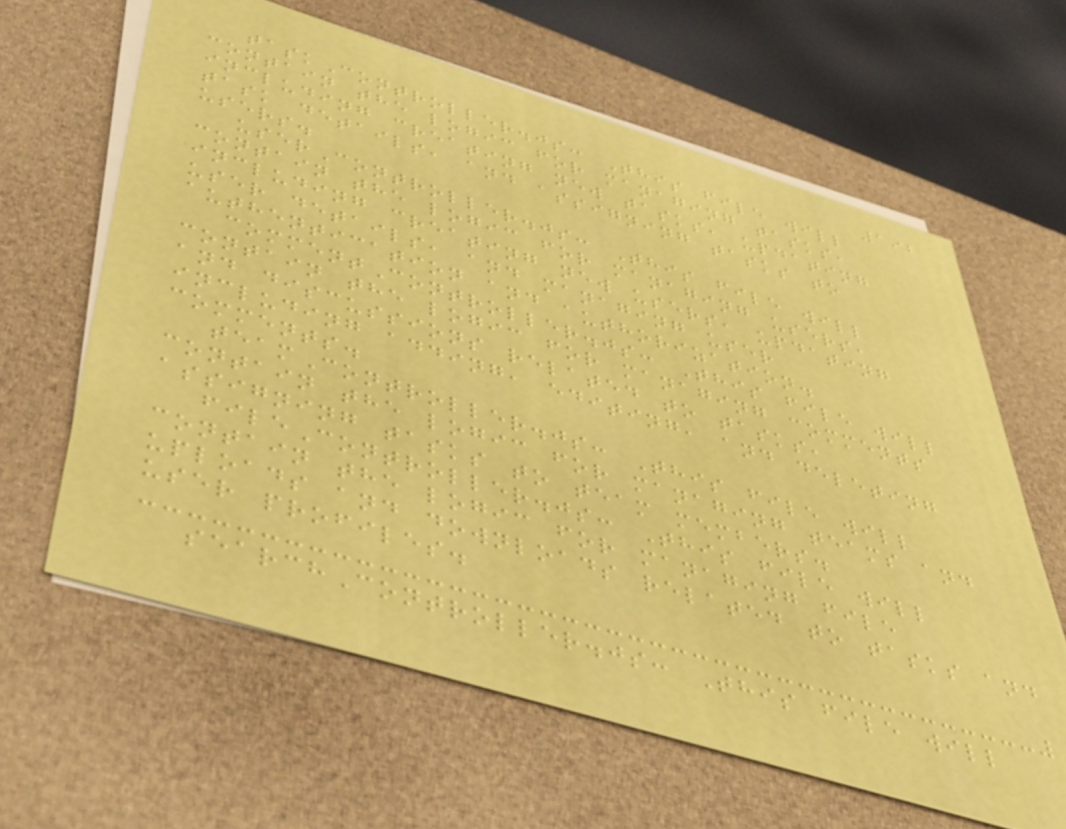192
taskController.js: This file will
contain the logic for managing tasks,
including creating new tasks, updating
task details, and assigning tasks to
users.
userController.js: This file will
contain the logic for managing users,
including creating new users, updating
user details, and managing user
authentication and authorization.
commentController.js: This file will
contain the logic for managing comments
and discussions related to tasks,
including adding, editing, and deleting
comments.
teamController.js: This file will
contain the logic for managing teams and
assigning tasks to team members.
fileController.js: This file will
contain the logic for managing file
uploads and downloads related to tasks and
user profiles.
searchController.js: This file will
